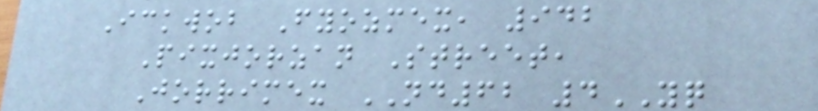Ickwob Fyozmex, 942
Pixjorzan Street,
Jorrimex ND62 4YQ
